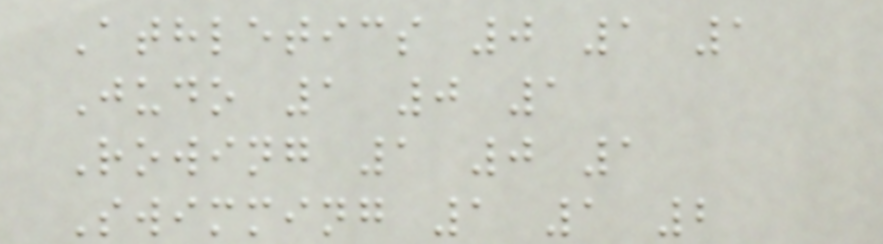Athletics 0 1 1
Judo 1 0 1
Rowing 1 0 1
Swimming 1 1 2
